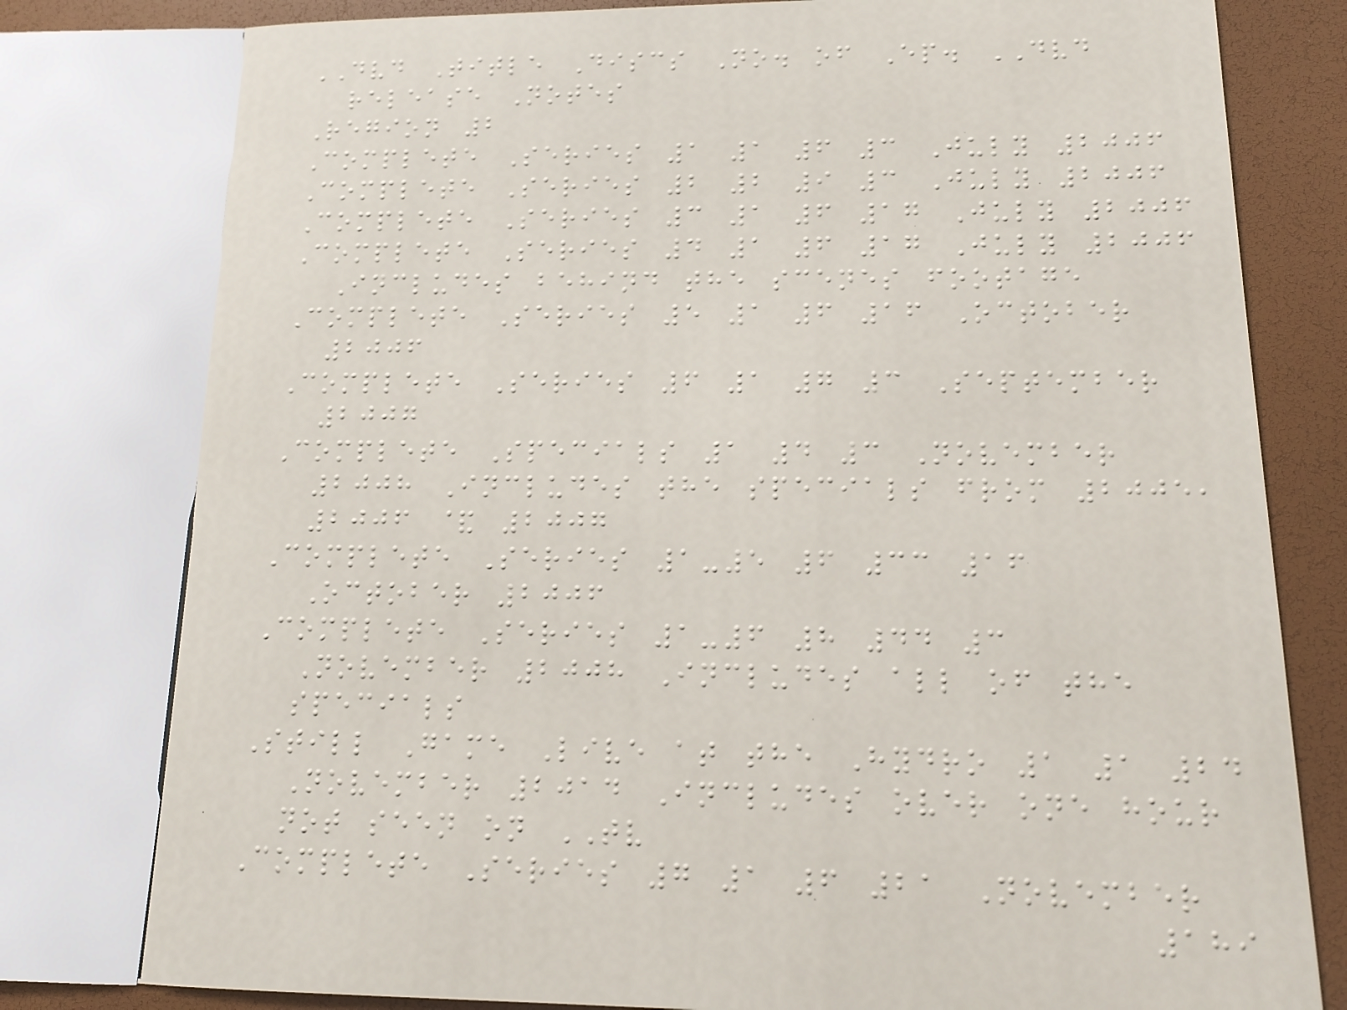DVD Title Discs No. of Ep. DVD
release Notes
Region 2
Complete Series 1 1 6 3 July 2006
Complete Series 2 2 9 3 July 2006
Complete Series 3 1 6 17 July 2006
Complete Series 4 1 6 17 July 2006
Includes behind the scenes footage
Complete Series 5 1 6 16 October
2006
Complete Series 6 1 7 3 September
2007
Complete Specials 1 4 3 November
2008 Includes the specials from 2005,
2006 & 2007
Complete Series 1-5 6 33 16
October 2006
Complete Series 1-6 8 44 3
November 2008 Includes all of the
specials
Still Game Live at the Hydro 1 1 24
November 2014 Includes over one hour
not seen on TV
Complete Series 7 1 6 21 November
189
